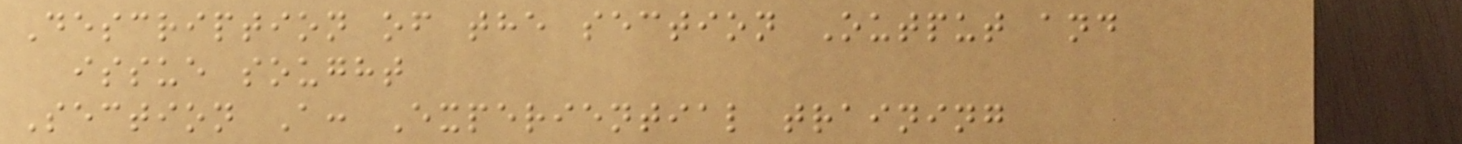Description of the section Output and
issue sought
Section A: Experiential training
